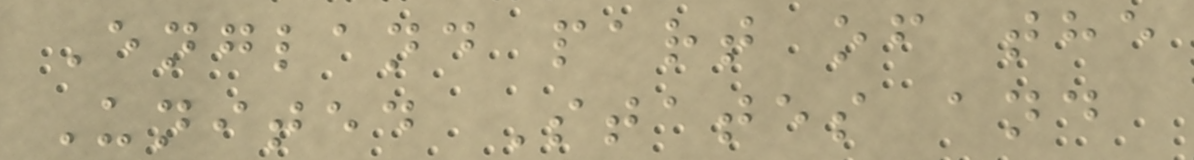England part of the
United States and
